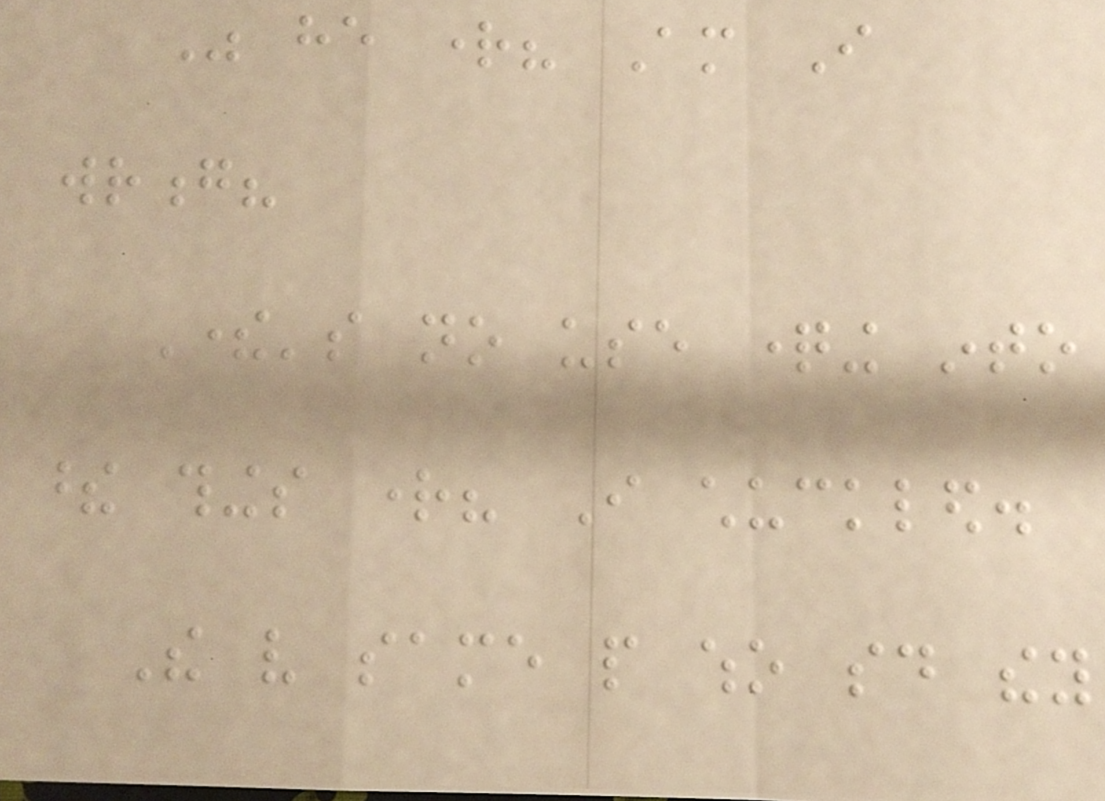Was he right? Am I
wrong?
There's no use questioning into
these things right? I chuckled.
The very same people who said they
